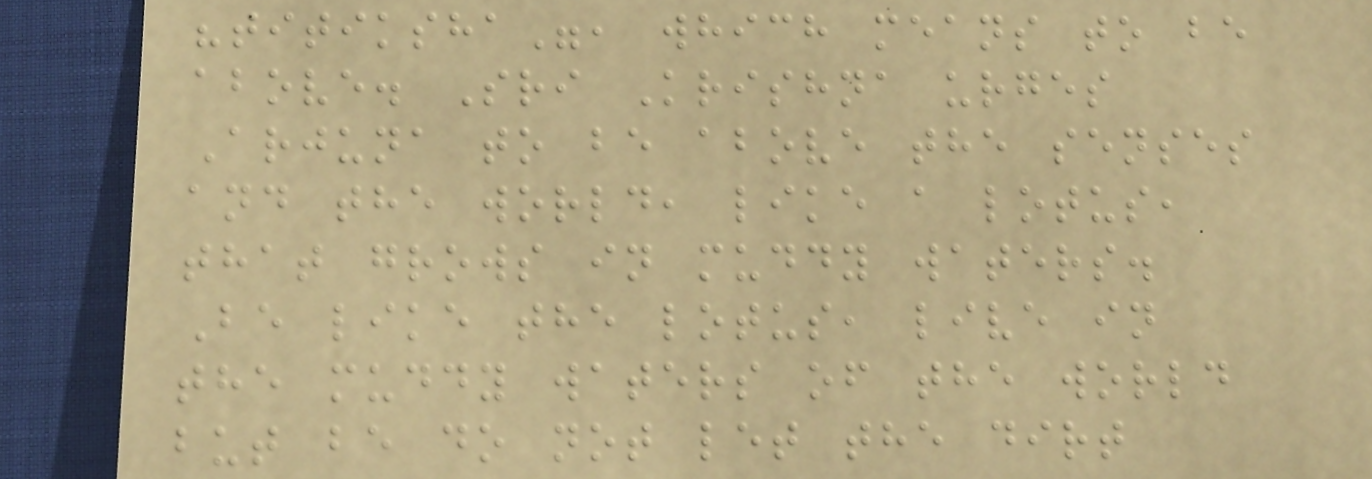"titiksha", which means to be
above. Sri Krishna urges
Arjuna to be above the senses
and the world, like a lotus,
that grows in muddy waters.
Be like the lotus, live in
the muddy waters of the world
but be do not let the dirt
